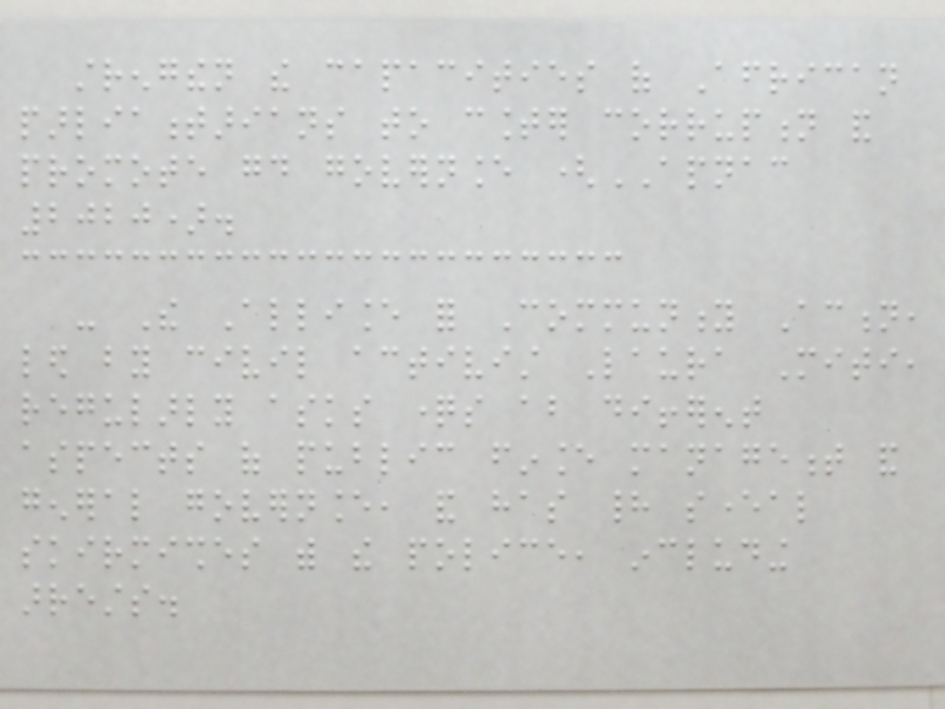strengthen the capacities of African
parliamentarians to counter corruption and
promote good governance (APNAC
2020).
- The Alliance for Community Action,
led by civil activist Laura Miti,
regularly asks questions about different
aspects of public finance management and
general governance, and has had several
skirmishes with the police, including
arrests.
